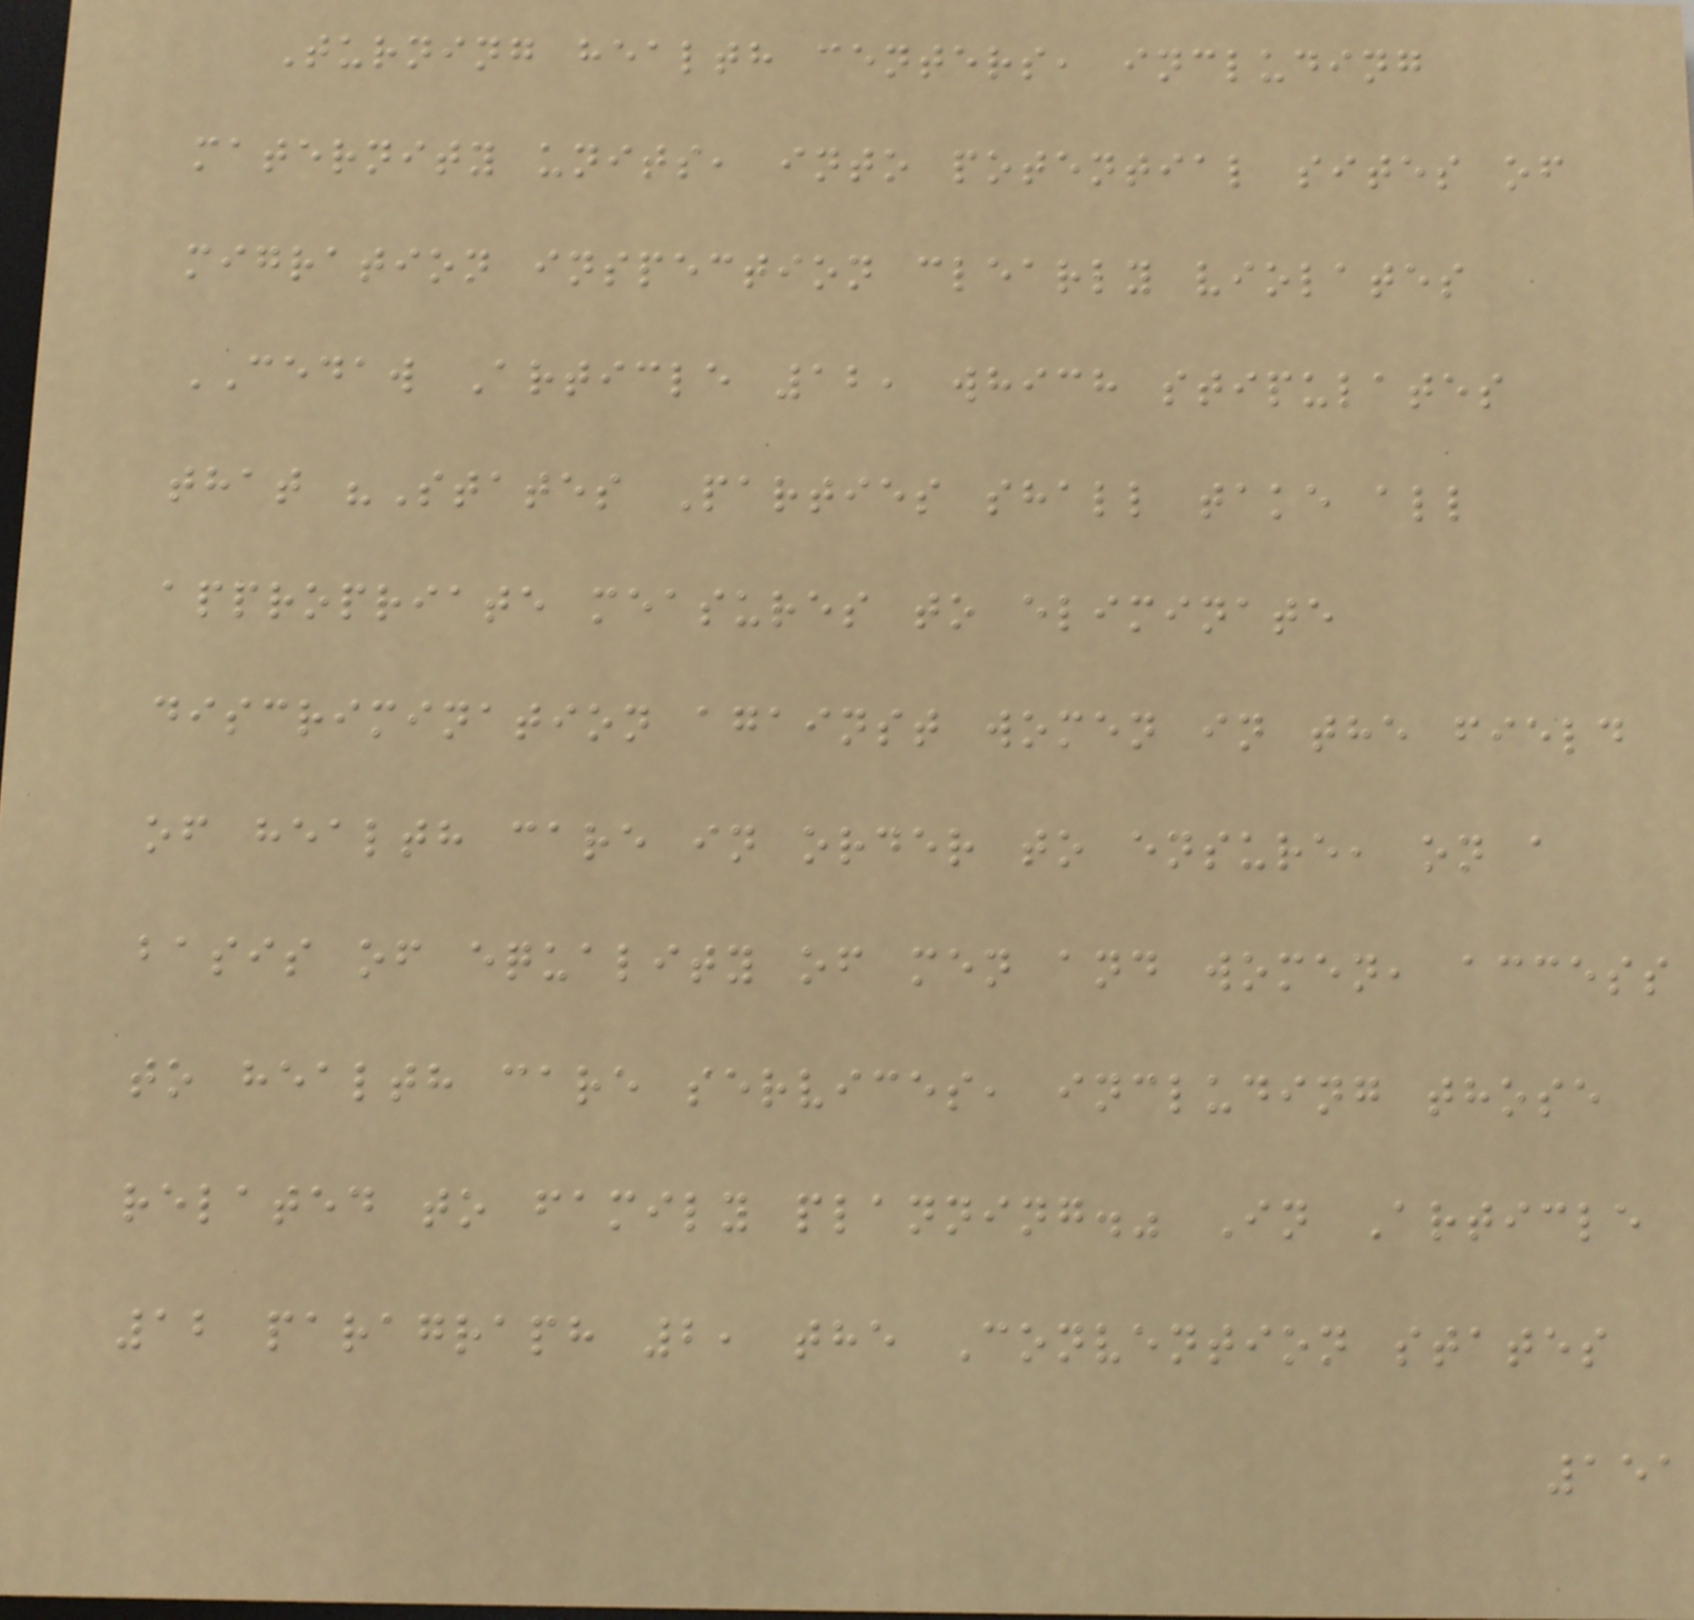Turning health centers, including
maternity units, into potential sites of
migration inspection clearly violates
CEDAW Article 12, which stipulates
that "States Parties shall take all
appropriate measures to eliminate
discrimination against women in the field
of health care in order to ensure, on a
basis of equality of men and women, access
to health care services, including those
related to family planning." In Article
12 paragraph 2, the Convention states
151
